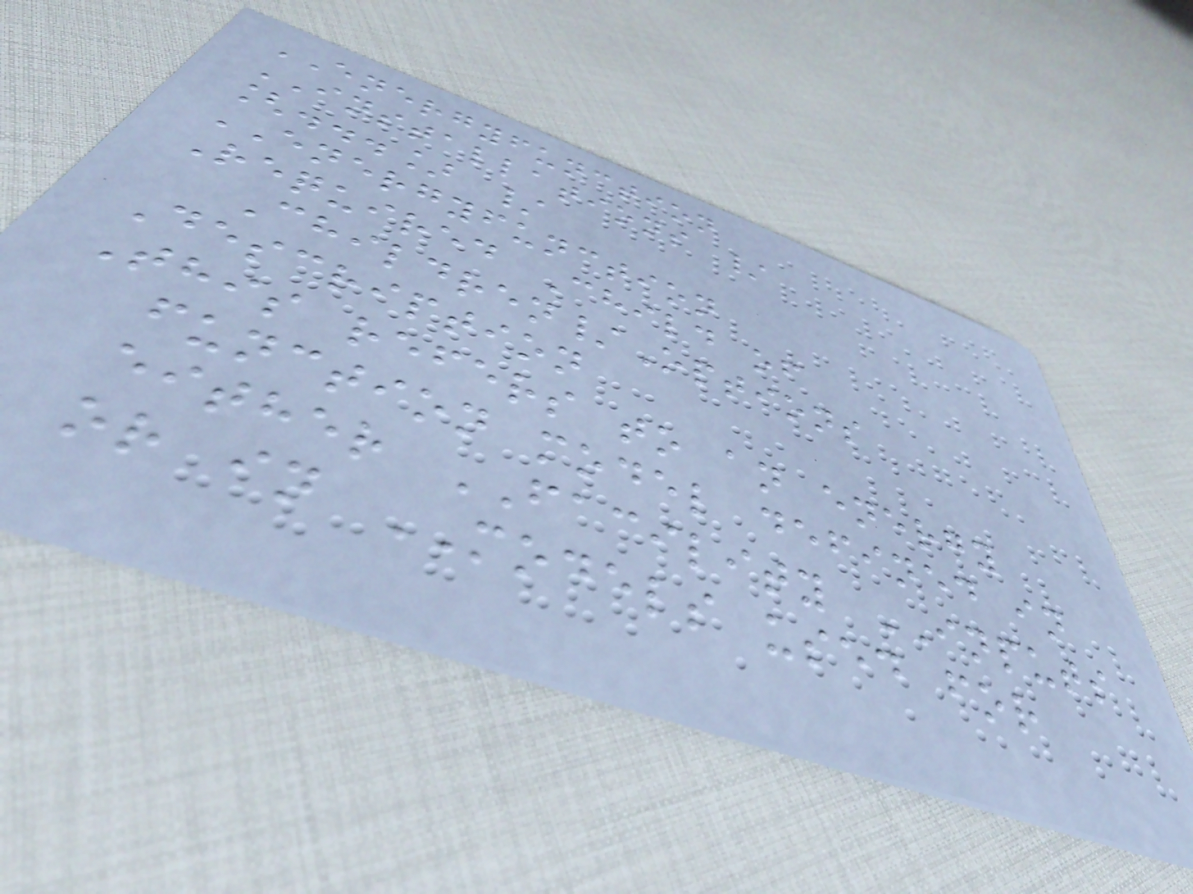ENERGYFUNCTION
INSTALLATIONS /
[...] /
ENERGYFUNCTION
Required Child of
Children/Options
Description
This refers to an energy
function model defined in
either FACILITY INPUTS
or in MODELS used for
